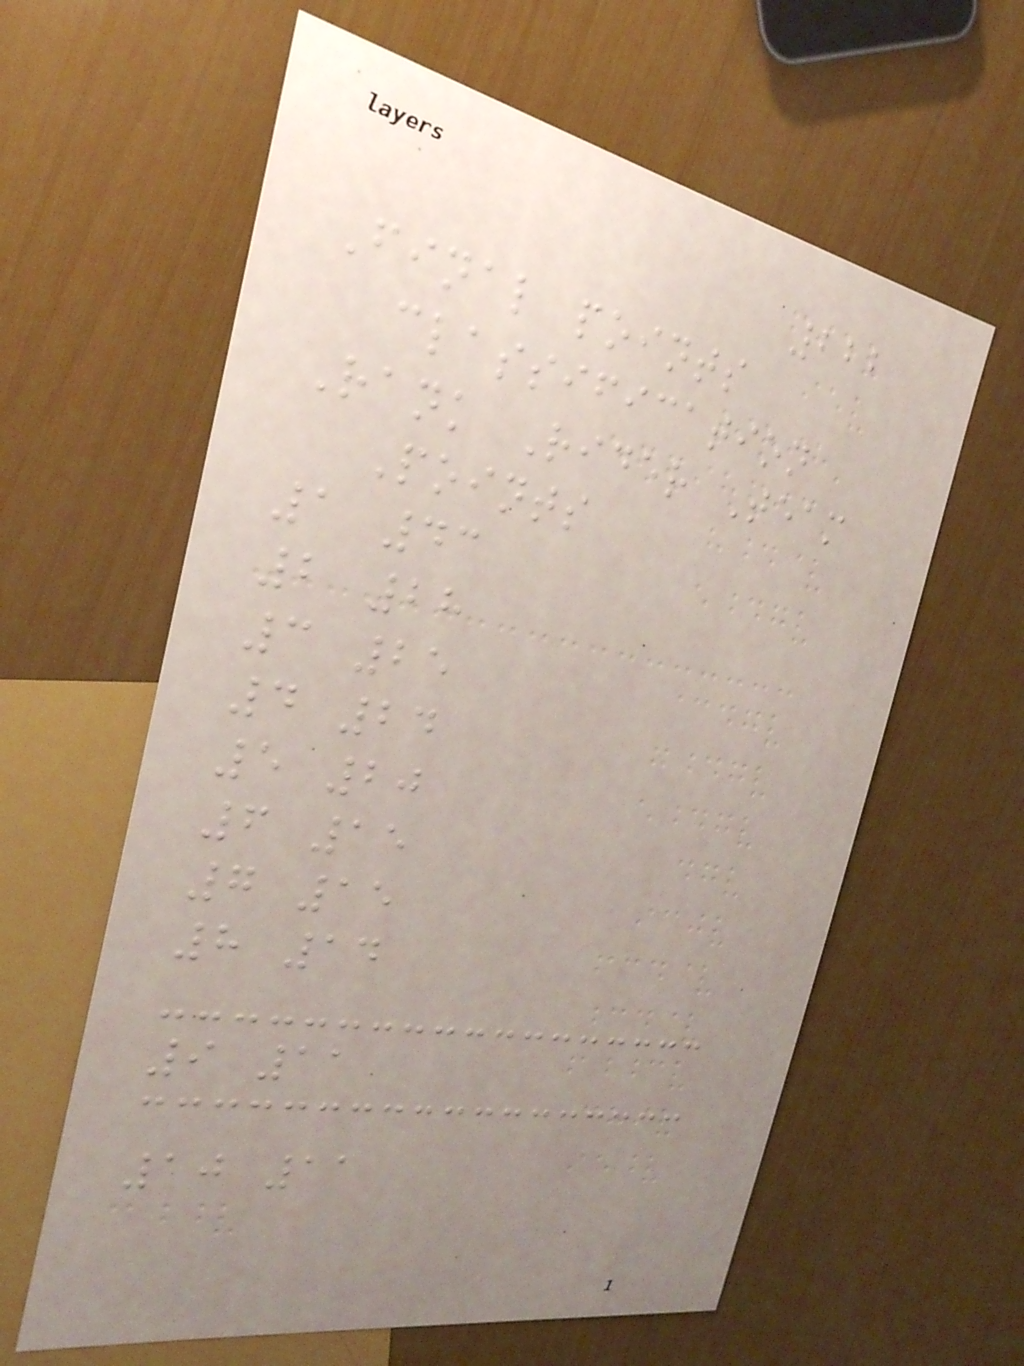222
Final points
classification
Rank Rider Team
Points
1 43
2 28
3 25
4 24
5 20
6 15
7 15
8 14
9 11
10 11
